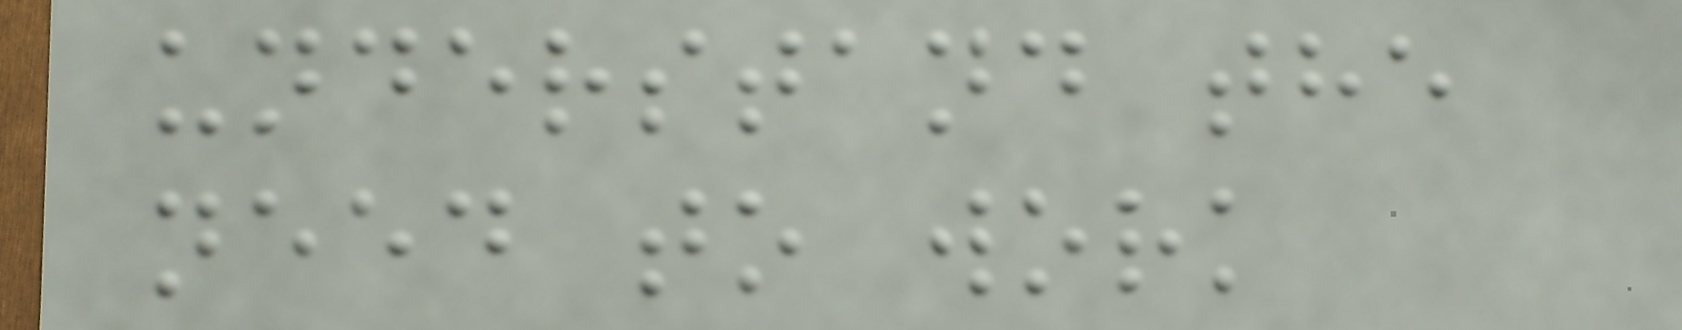understand the
need to work
